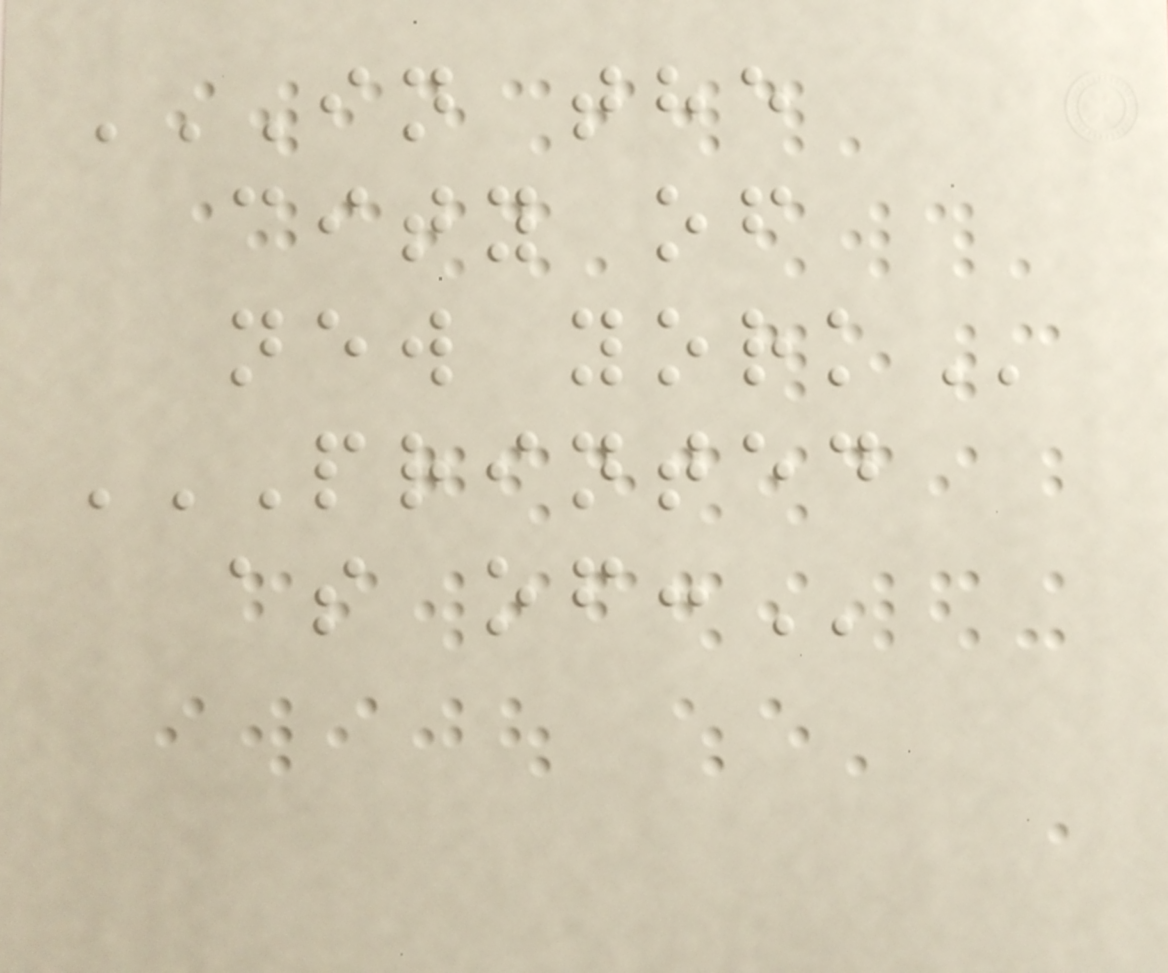IN THE
CITY OF
NEW YORK
PRINTED
AS OF:
